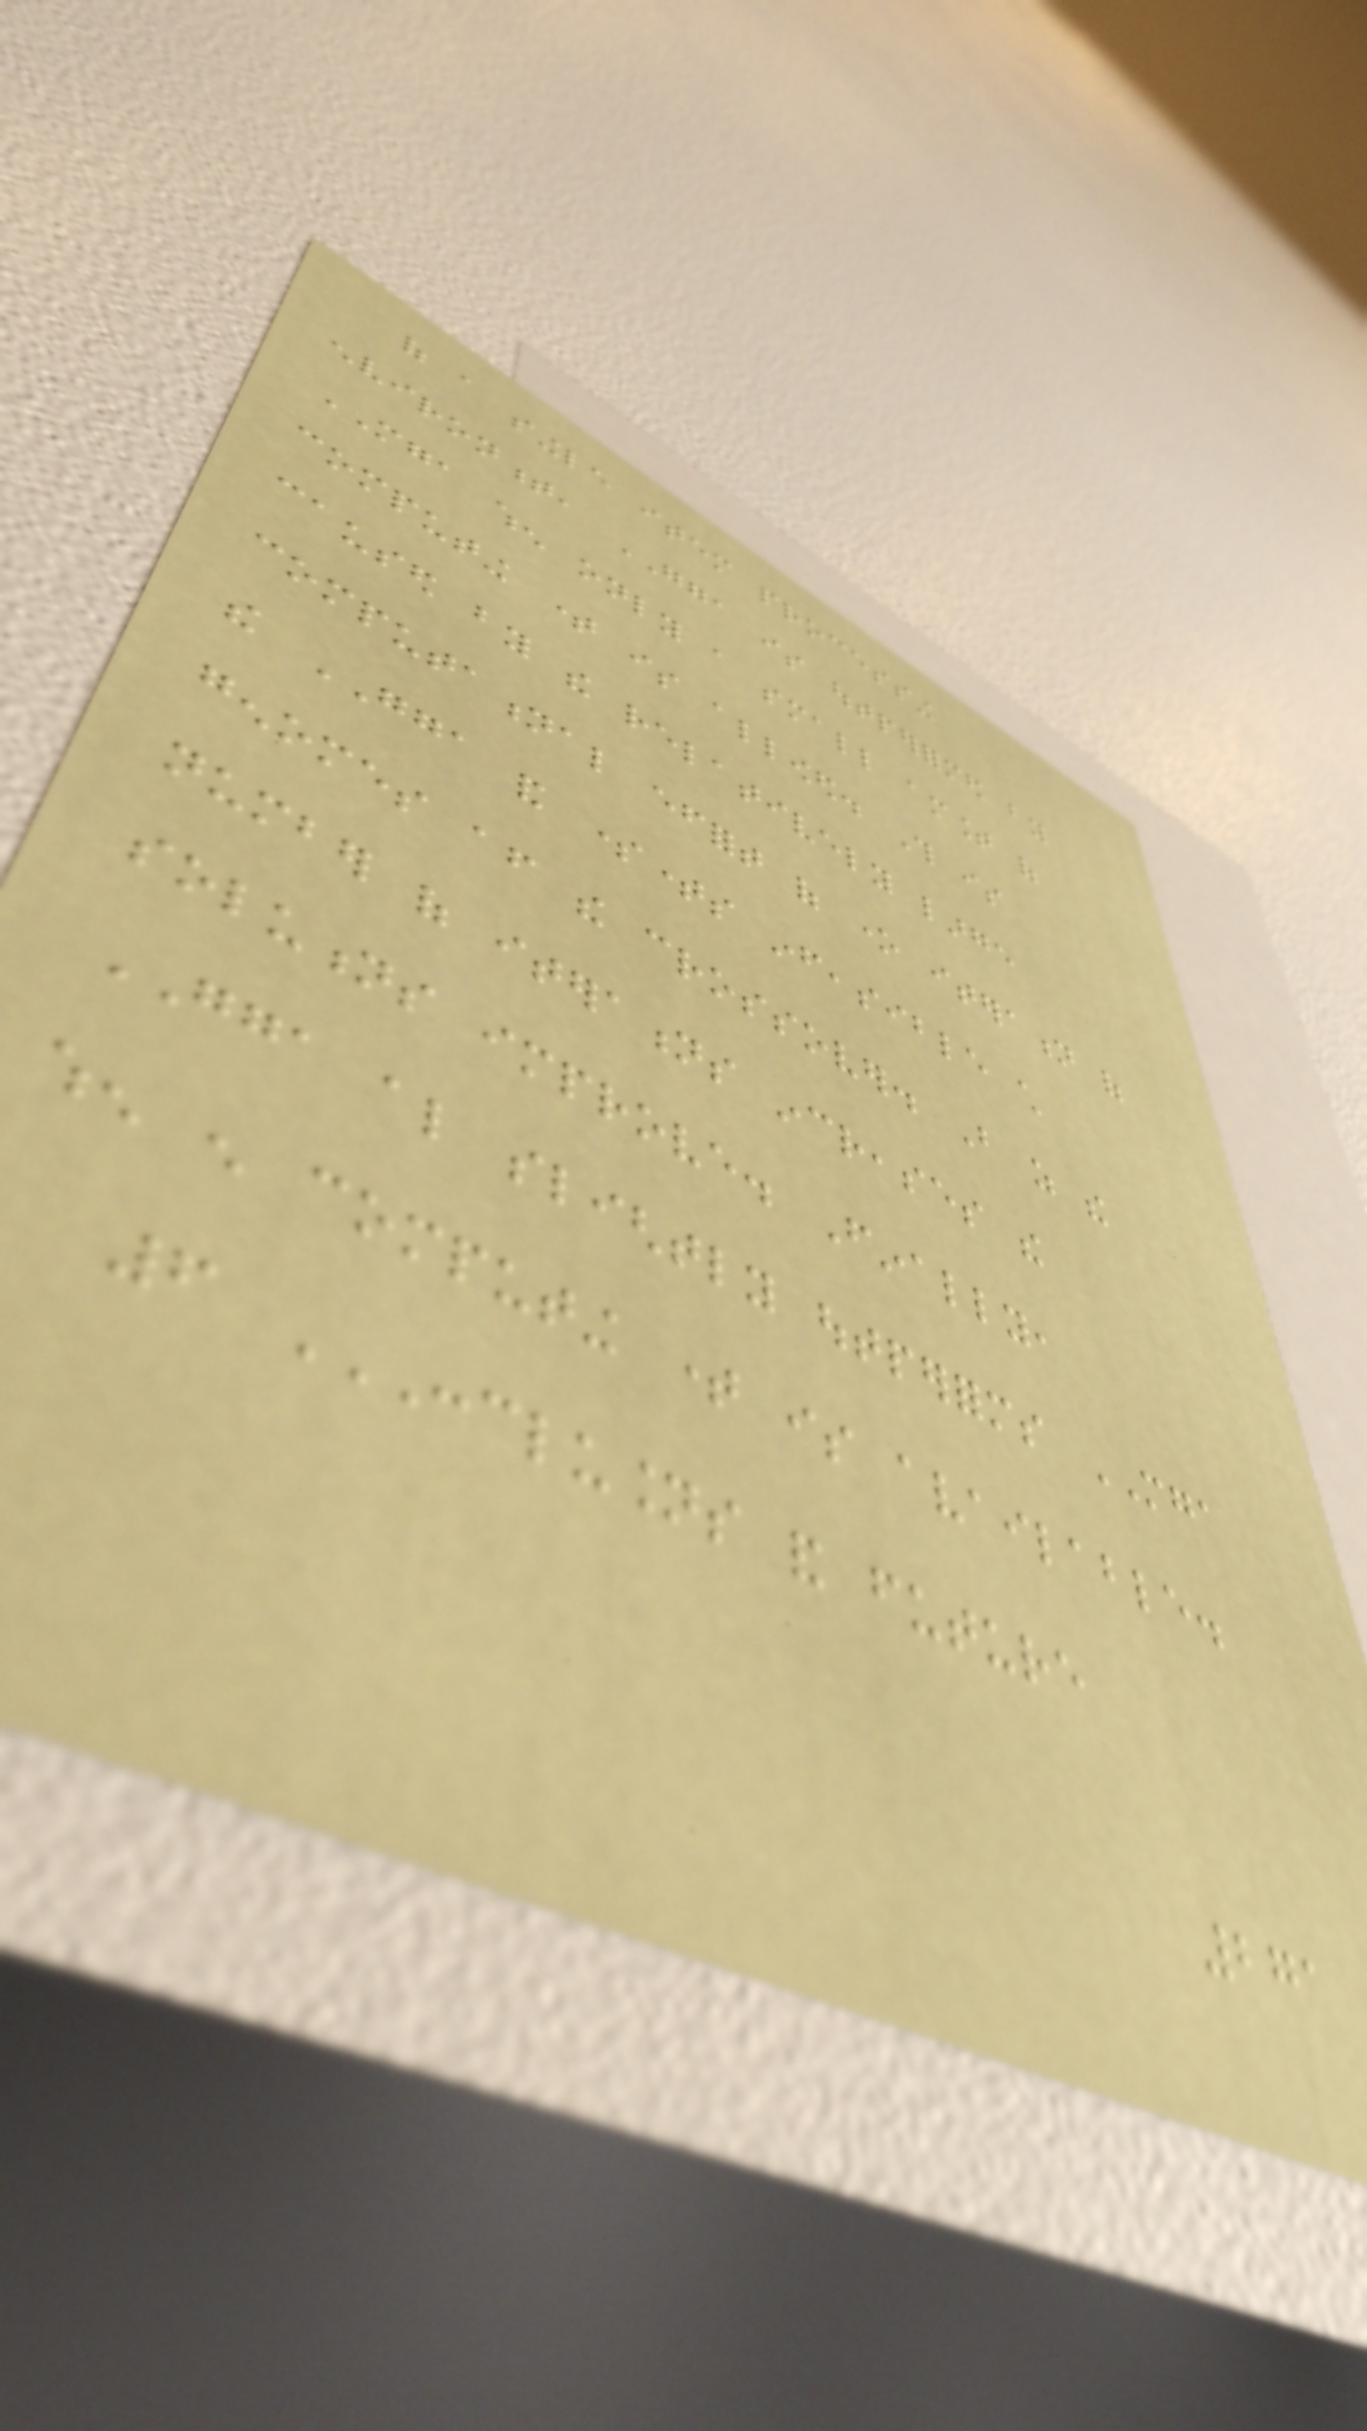of a single item processing
environment, GGA is outperformed by
MGA when only a small amount of
computing time is allowed. This is
caused by the relatively large
computational effort of one iteration of
the GGA and sometimes infeasible child
genomes after the crossover. But as the
number of iterations increases the
solutions improve. Finally,
GGA also slightly outperforms MGA
when enough computing time is available.
6 CONCLUSIONS AND FUTURE
271
